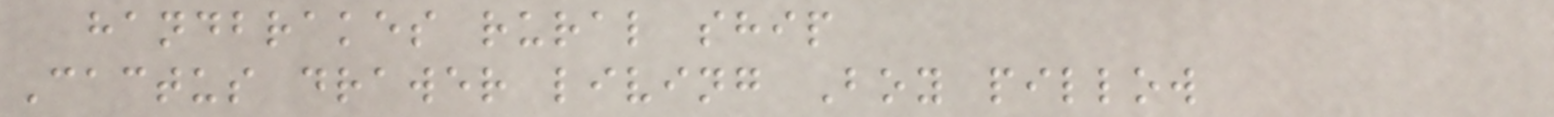handbrakes rural ship
Cactus drawer living Boy pillow
